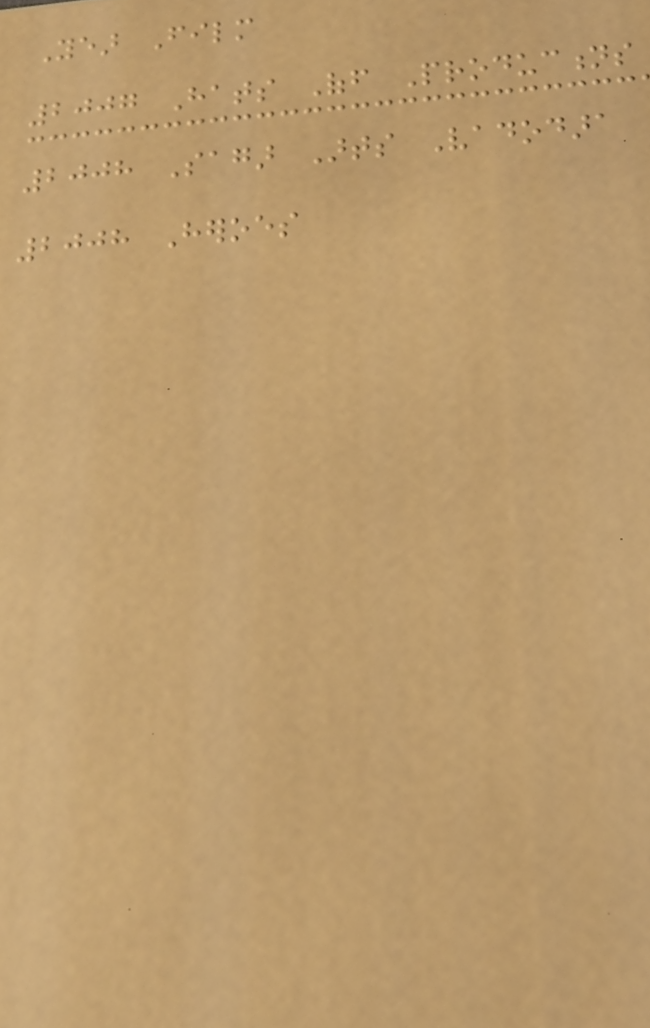Year Film
2007 Hats Off Productions
2008 Sagar Arts Vadodara
2008 Heroes
